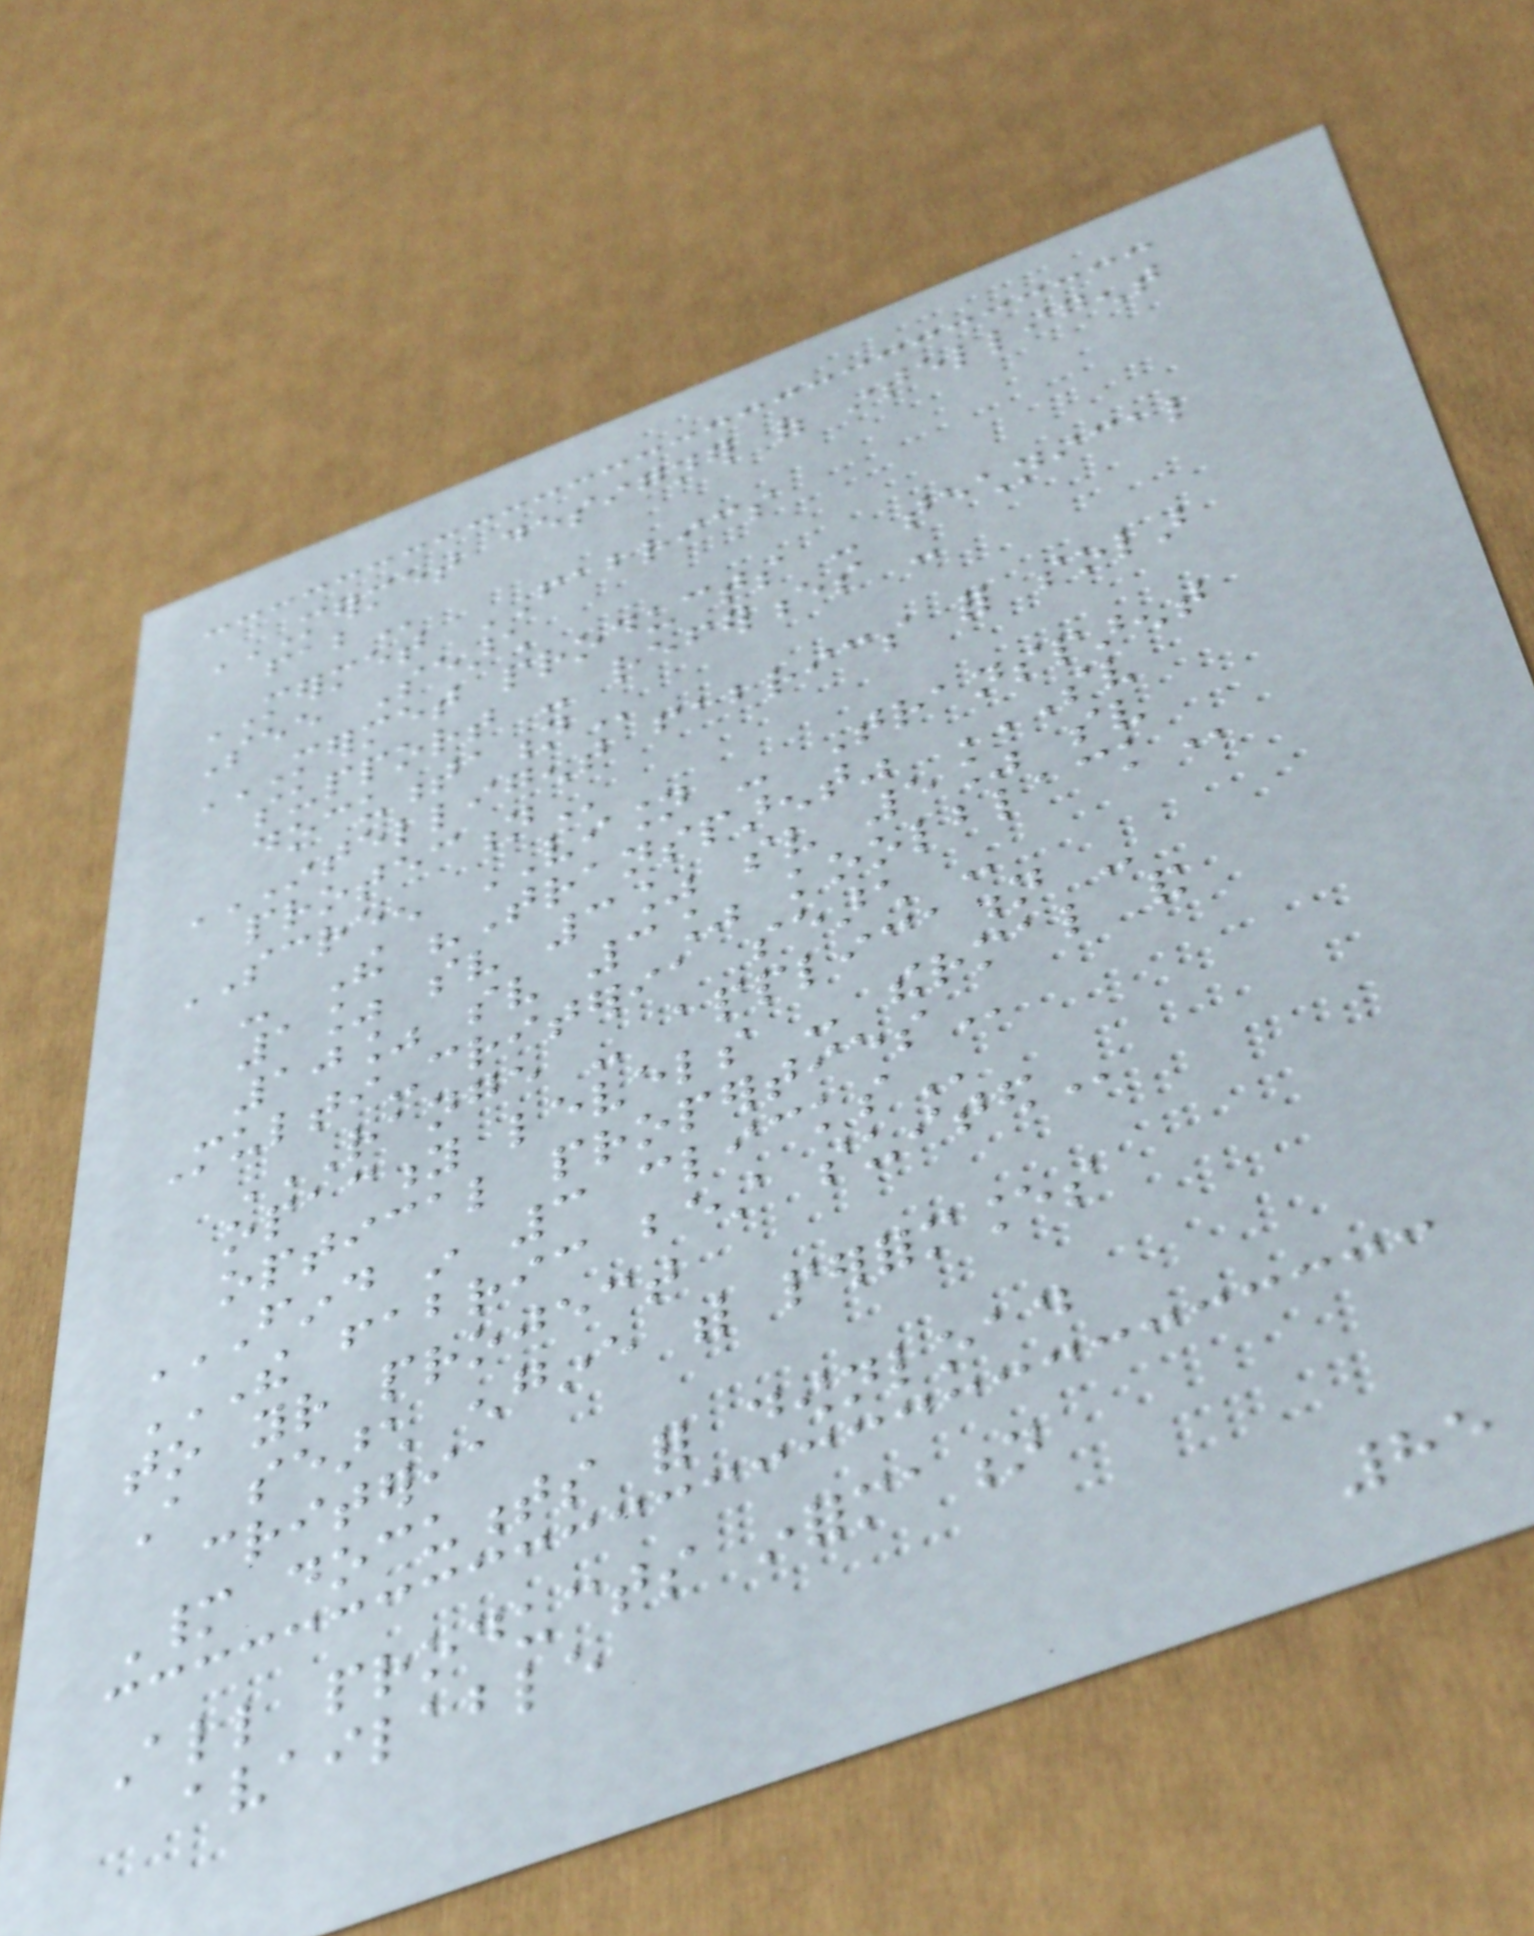MERMET DESIGNER OF INTELLIGENT
FAB
MERMET FABRICS
See Search
MERMET PRODUCTS - TECHNICAL
SUPPORT - REFERENCES -
DOCUMENTATION
INTELLIGENT FABRICS FOR SOLAR
PROTECTION
SCREEN VISION - Transparent
- The "Transparent" SV
1% SV 3% SV 5% SV
10% SV 3% KOOLBLACK
Multi-criteria search -
RANGE - APPLICATION -
OPACITY LEVELS - THERMAL AND
OPTICAL PROPERTIES
FIND IN 3 CLICKS
THE FABRIC BEST SUITED
to your project
A search engine with performances
criteria
Many documents for download
All products information
available
85
